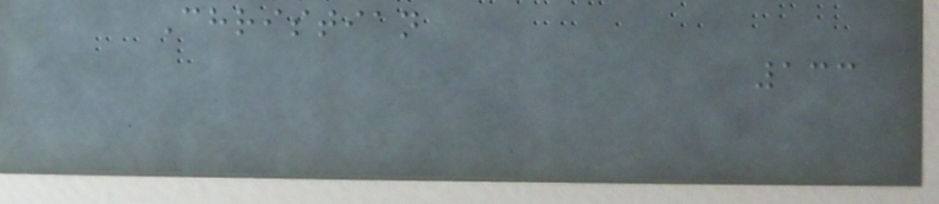Christian
133
